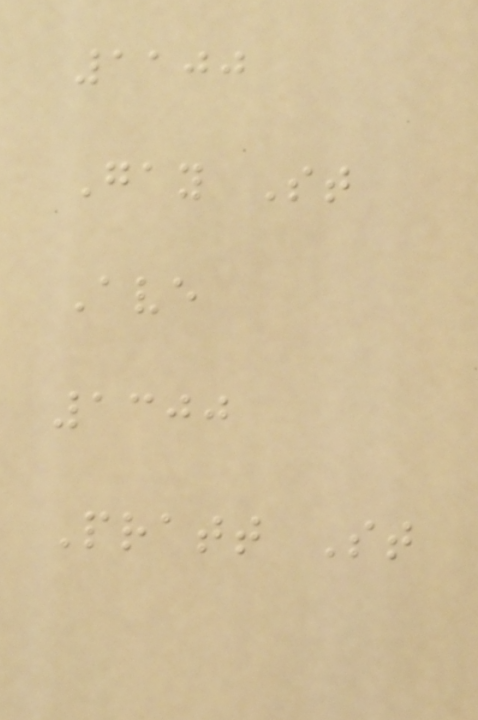1100
Gay St
Ave
1300
Pratt St
